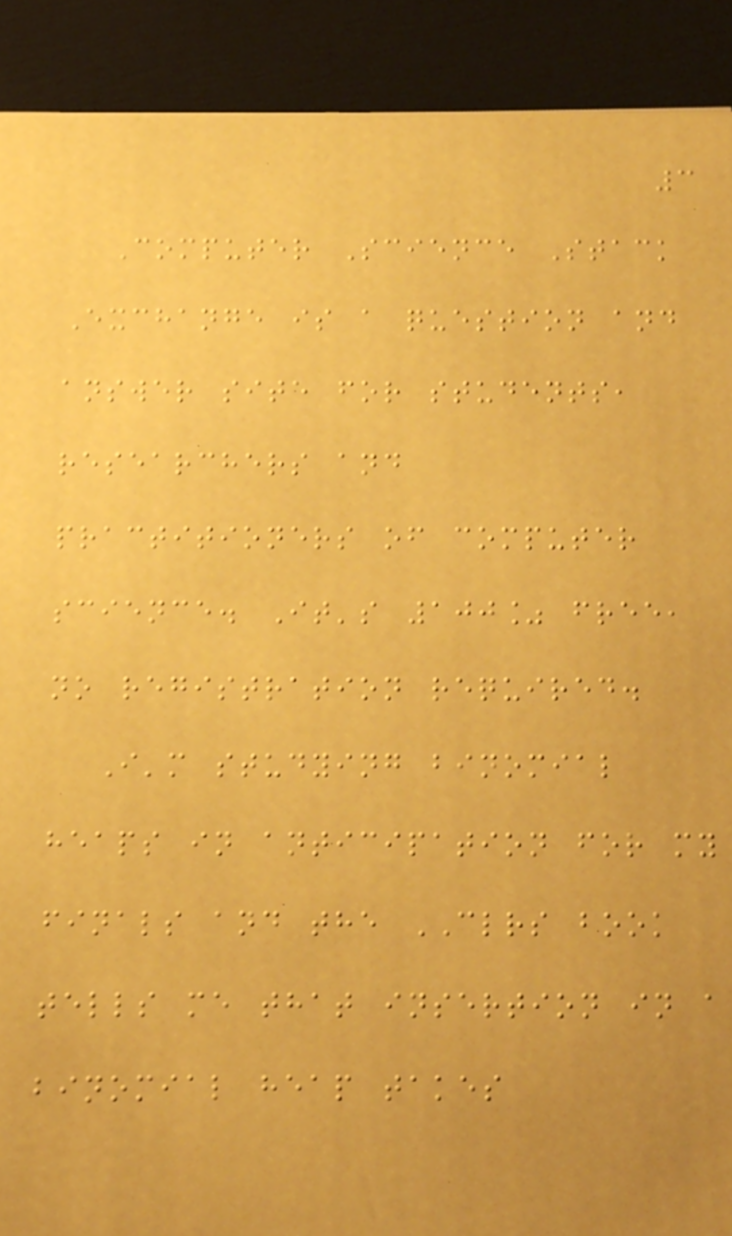3
Computer Science Stack
Exchange is a question and
answer site for students,
researchers and
practitioners of computer
science. It's 100% free,
no registration required.
I'm studying binomial
heaps in anticipation for my
finals and the CLRS book
tells me that insertion in a
binomial heap takes
